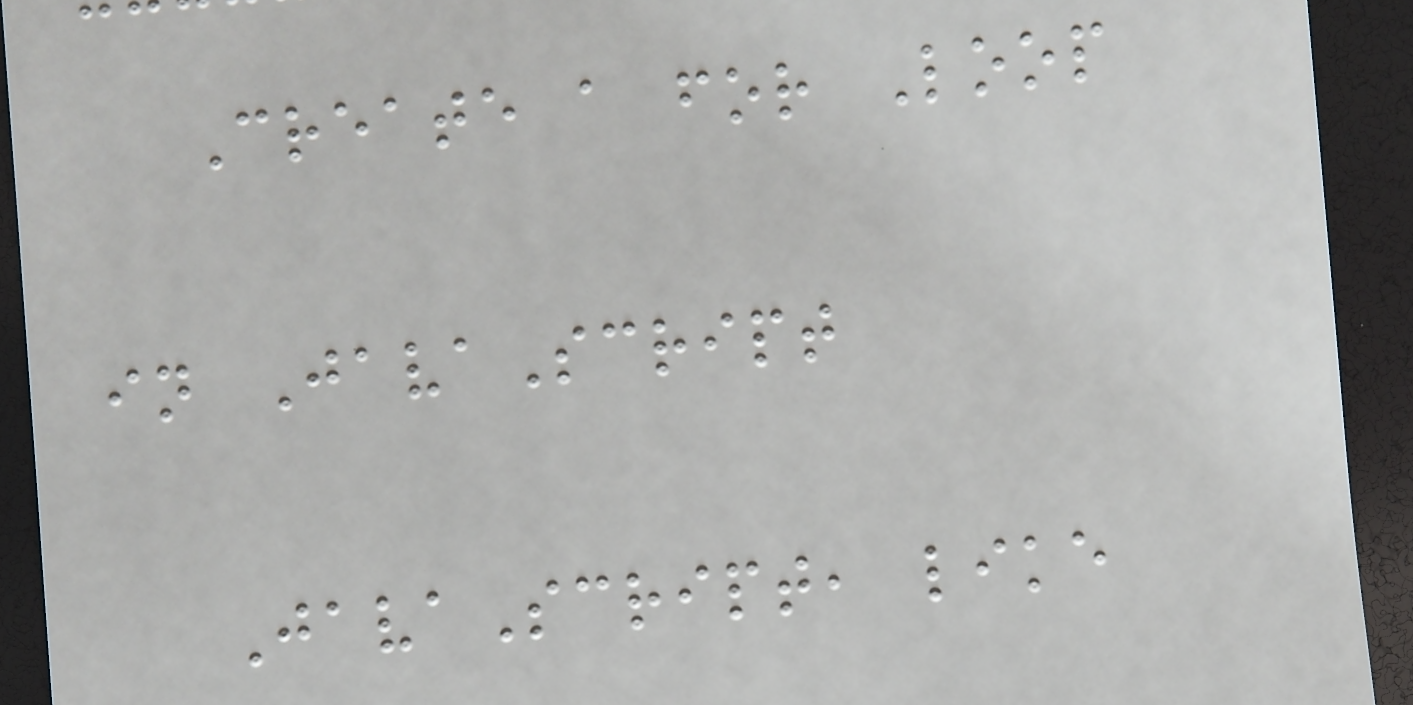Create a for Loop
in JavaScript
JavaScript, like
